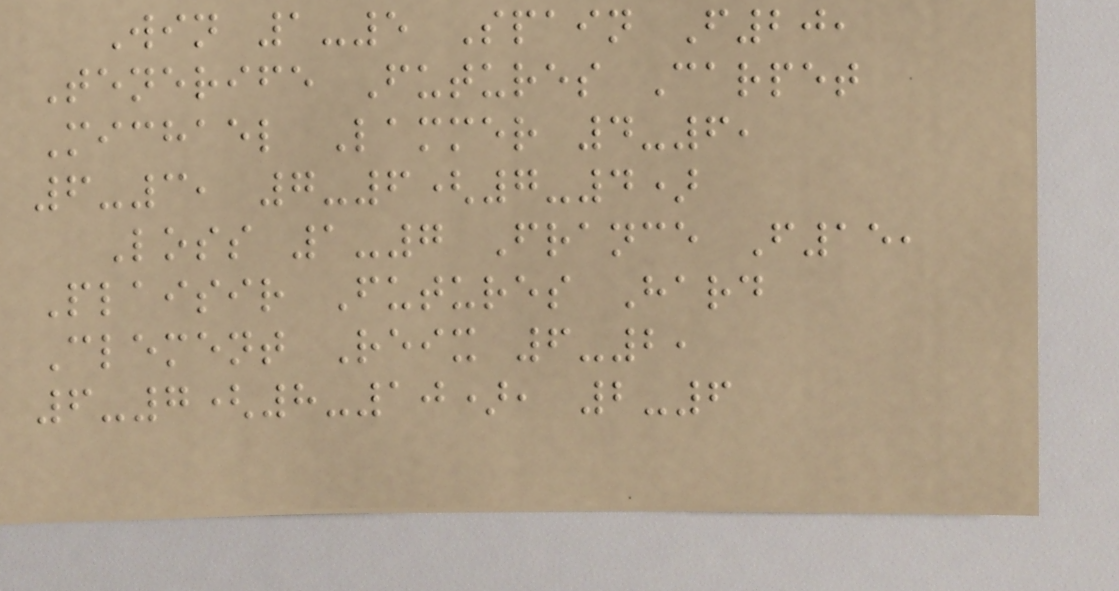Win 1-5 Spain F20,
Tenerife Futures Carpet
Michael Lammer 4-6,
6-3, 7-6(7-4)
Loss 1-7 France F15,
Plaisir Futures Hard
Clement Reix 6-2,
6-7(8-10), 2-6
